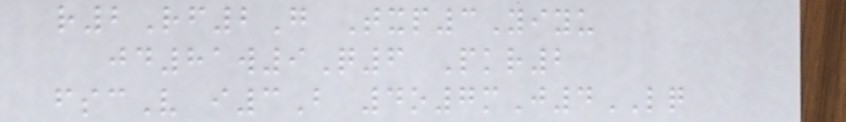r2Rf2G Txp3Yiyu
jd81w9Q6 Pkr2
fscV i3B 4o7mJ4LQ
